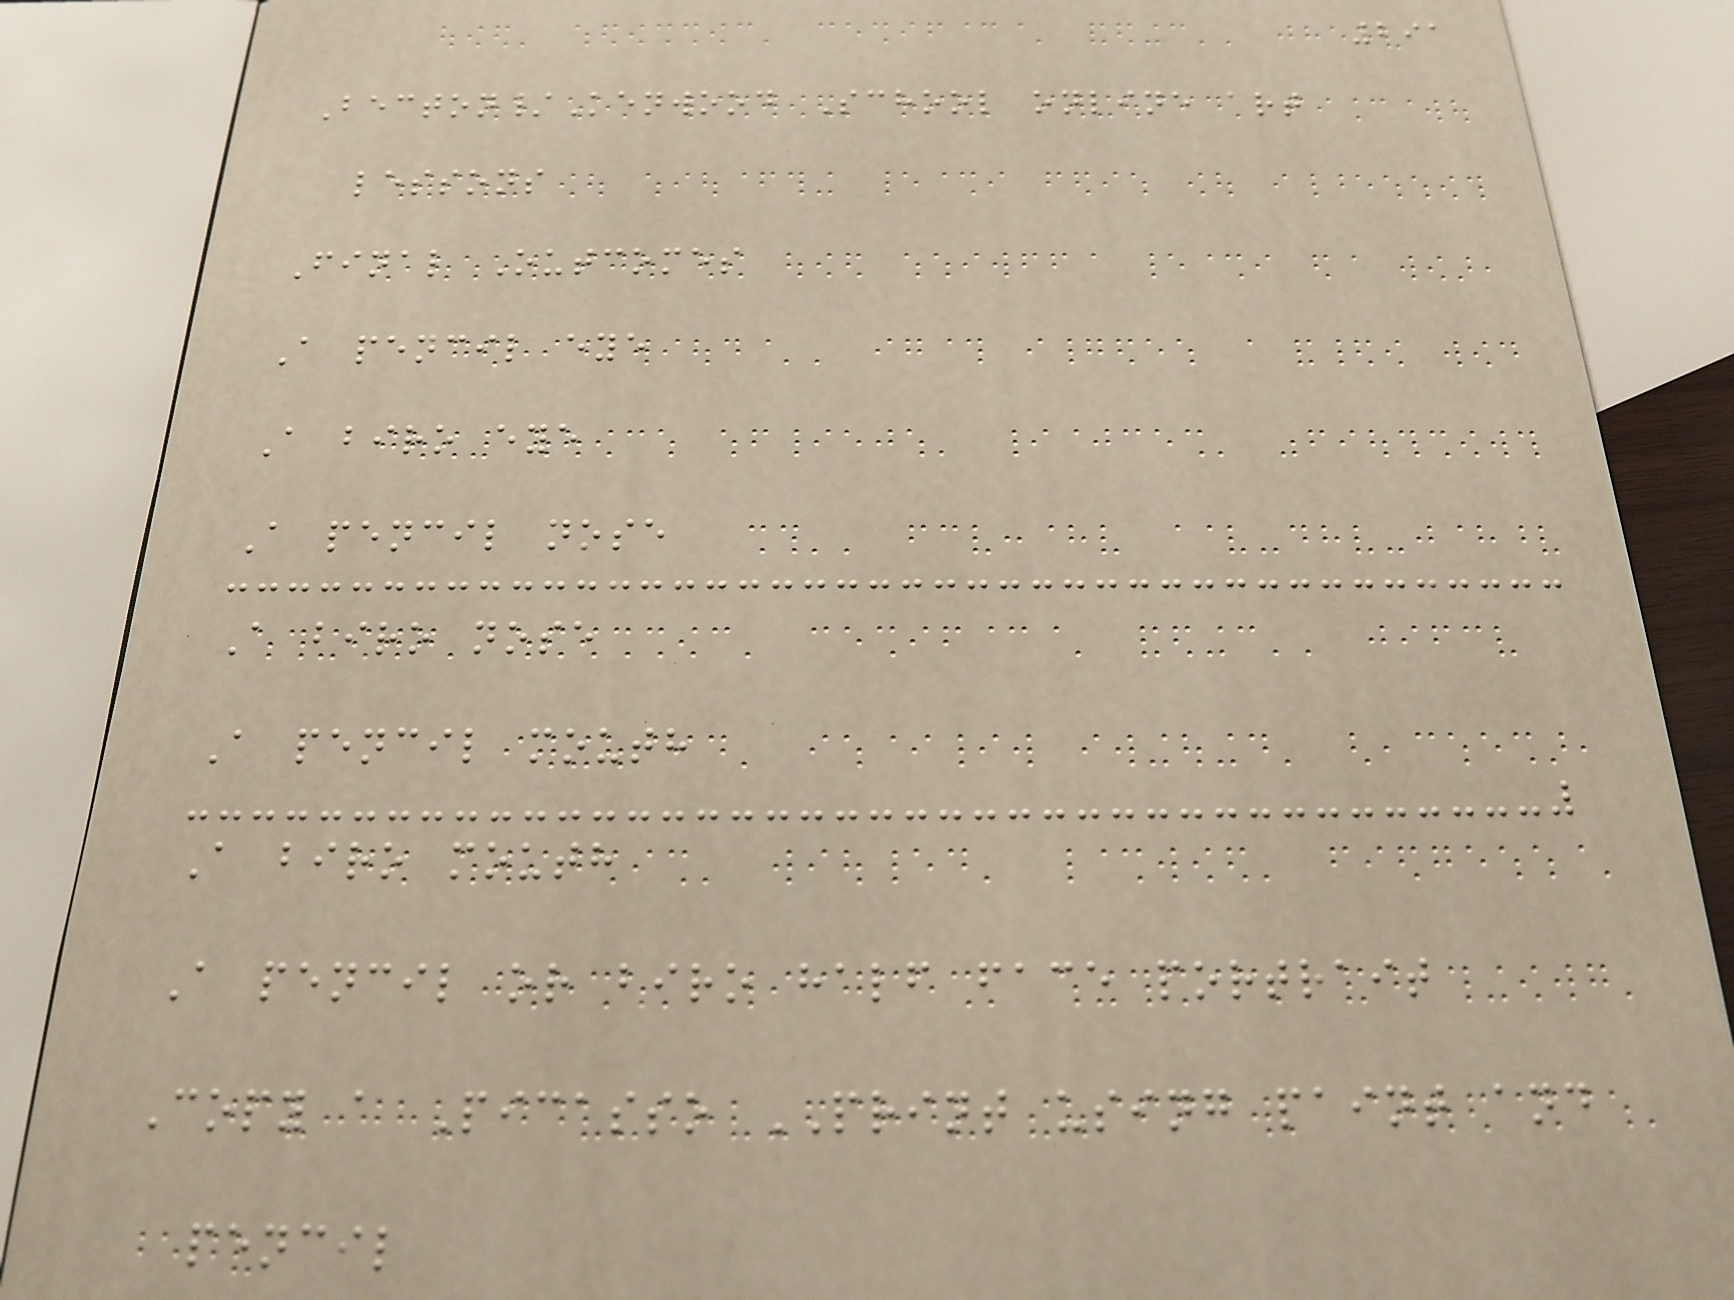291
Becton/Kenwood School online art
lessons
Final Outcomes
A pencil eye
A biro eye
A pencil nose
A biro nose
A pencil mouth
A biro mouth
A pencil or biro half face portrait
Copy a Picasso PRINT using paint and
pencil
